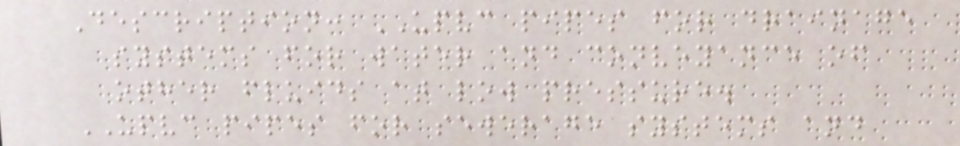Description: UPVC pipes for drainage
systems for water and conveyance of
other fluids at low pressure.
UPVC pipes for sewerage systems and
